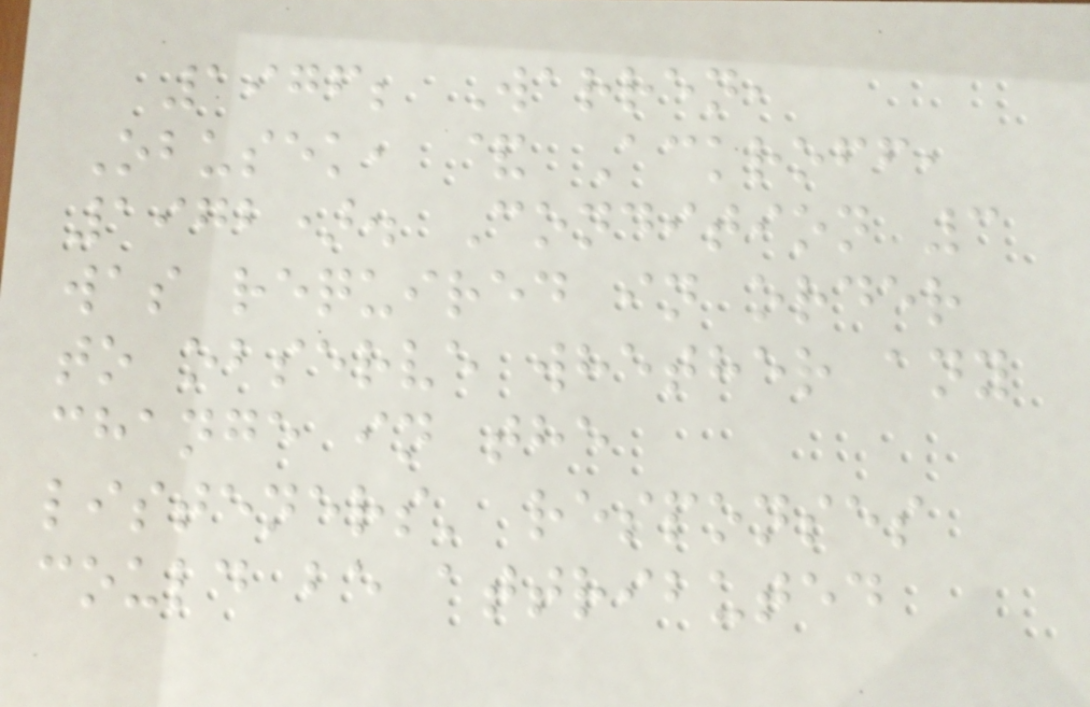1976; Warren,
Obusek, & Ackroff,
1972). Condition 3
was required in order
to observe whether any
change in the
listeners' responses
could be attributed
